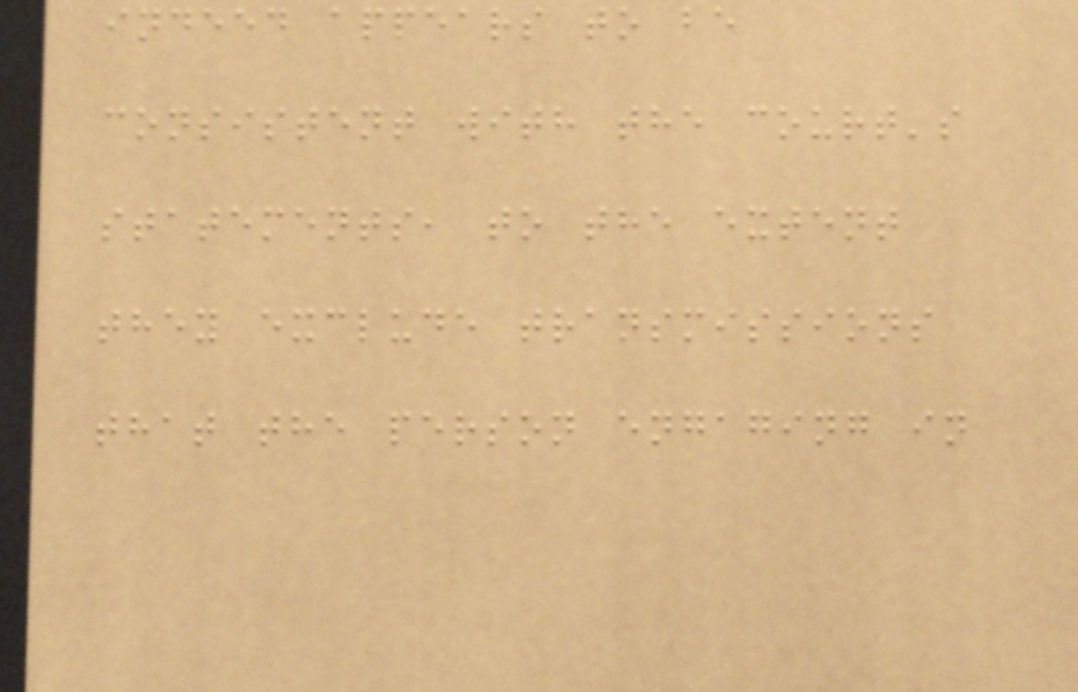indeed appears to be
consistent with the court's
statements, to the extent
they exclude transmissions
that the person engaging in
